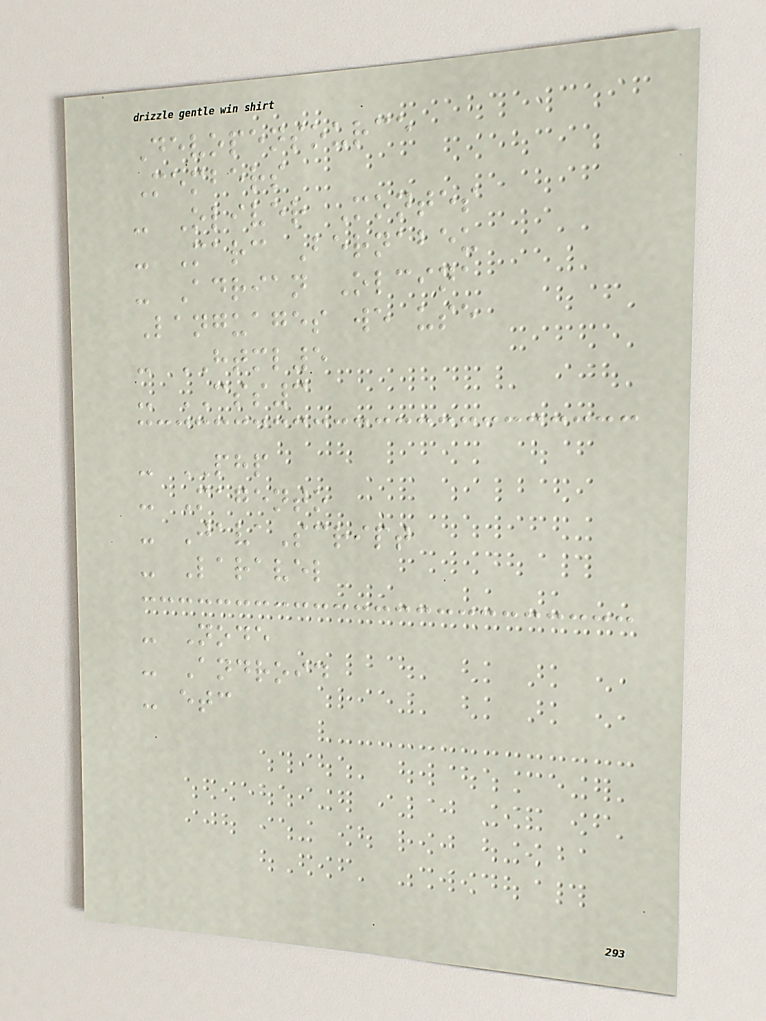Devopensource
Members
- Oliver Montes
- Marc Bernabeu
- Adrian Olcina
Languages we use
- HTML5
- CSS3
- PHP
- Magento
- JavaScript
- Laravel
- Node
- Android
- etc
